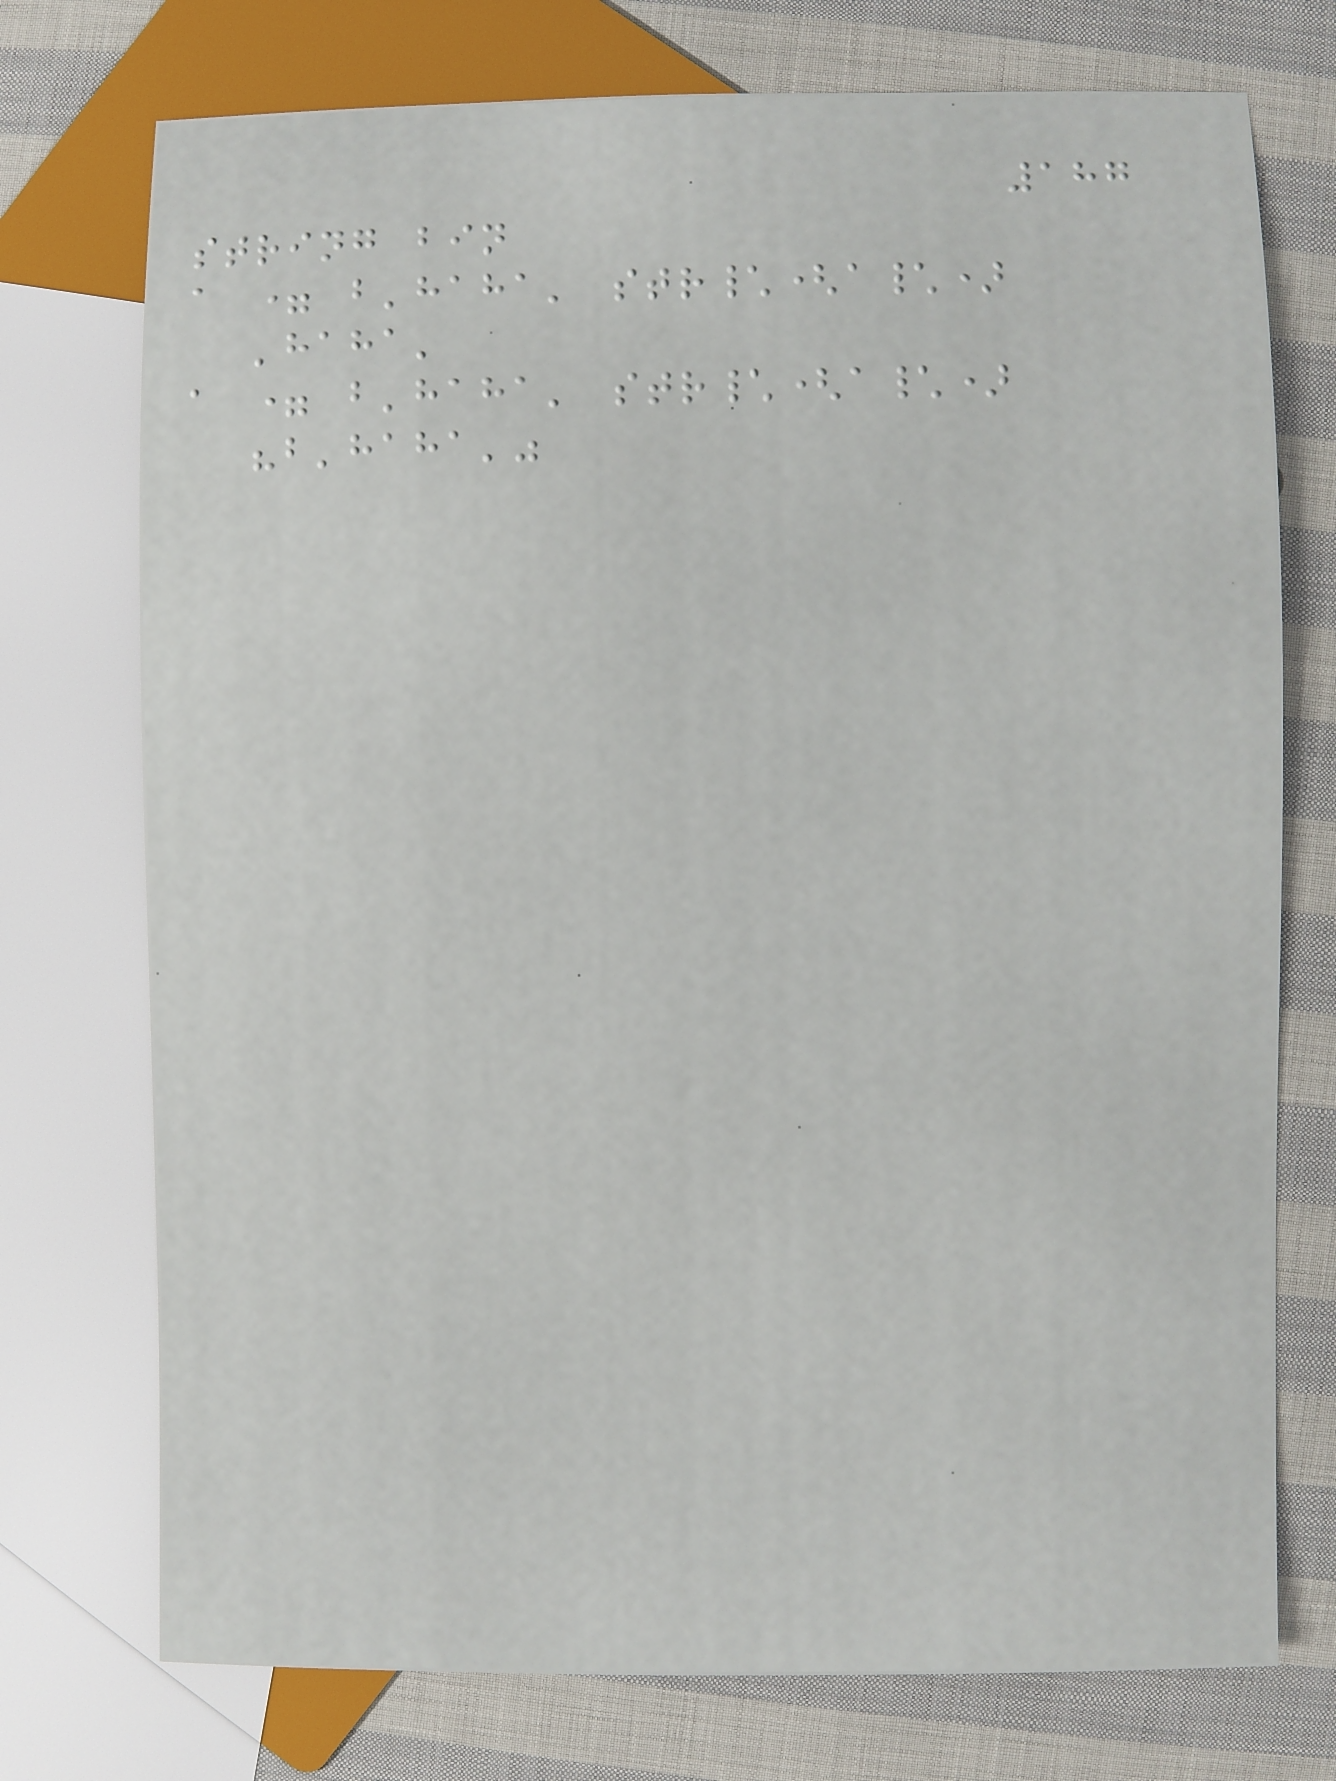187
string bin
a = b'haha' str\(a\)
'haha'
a = b'haha' str\(a\)
"b'haha'"
